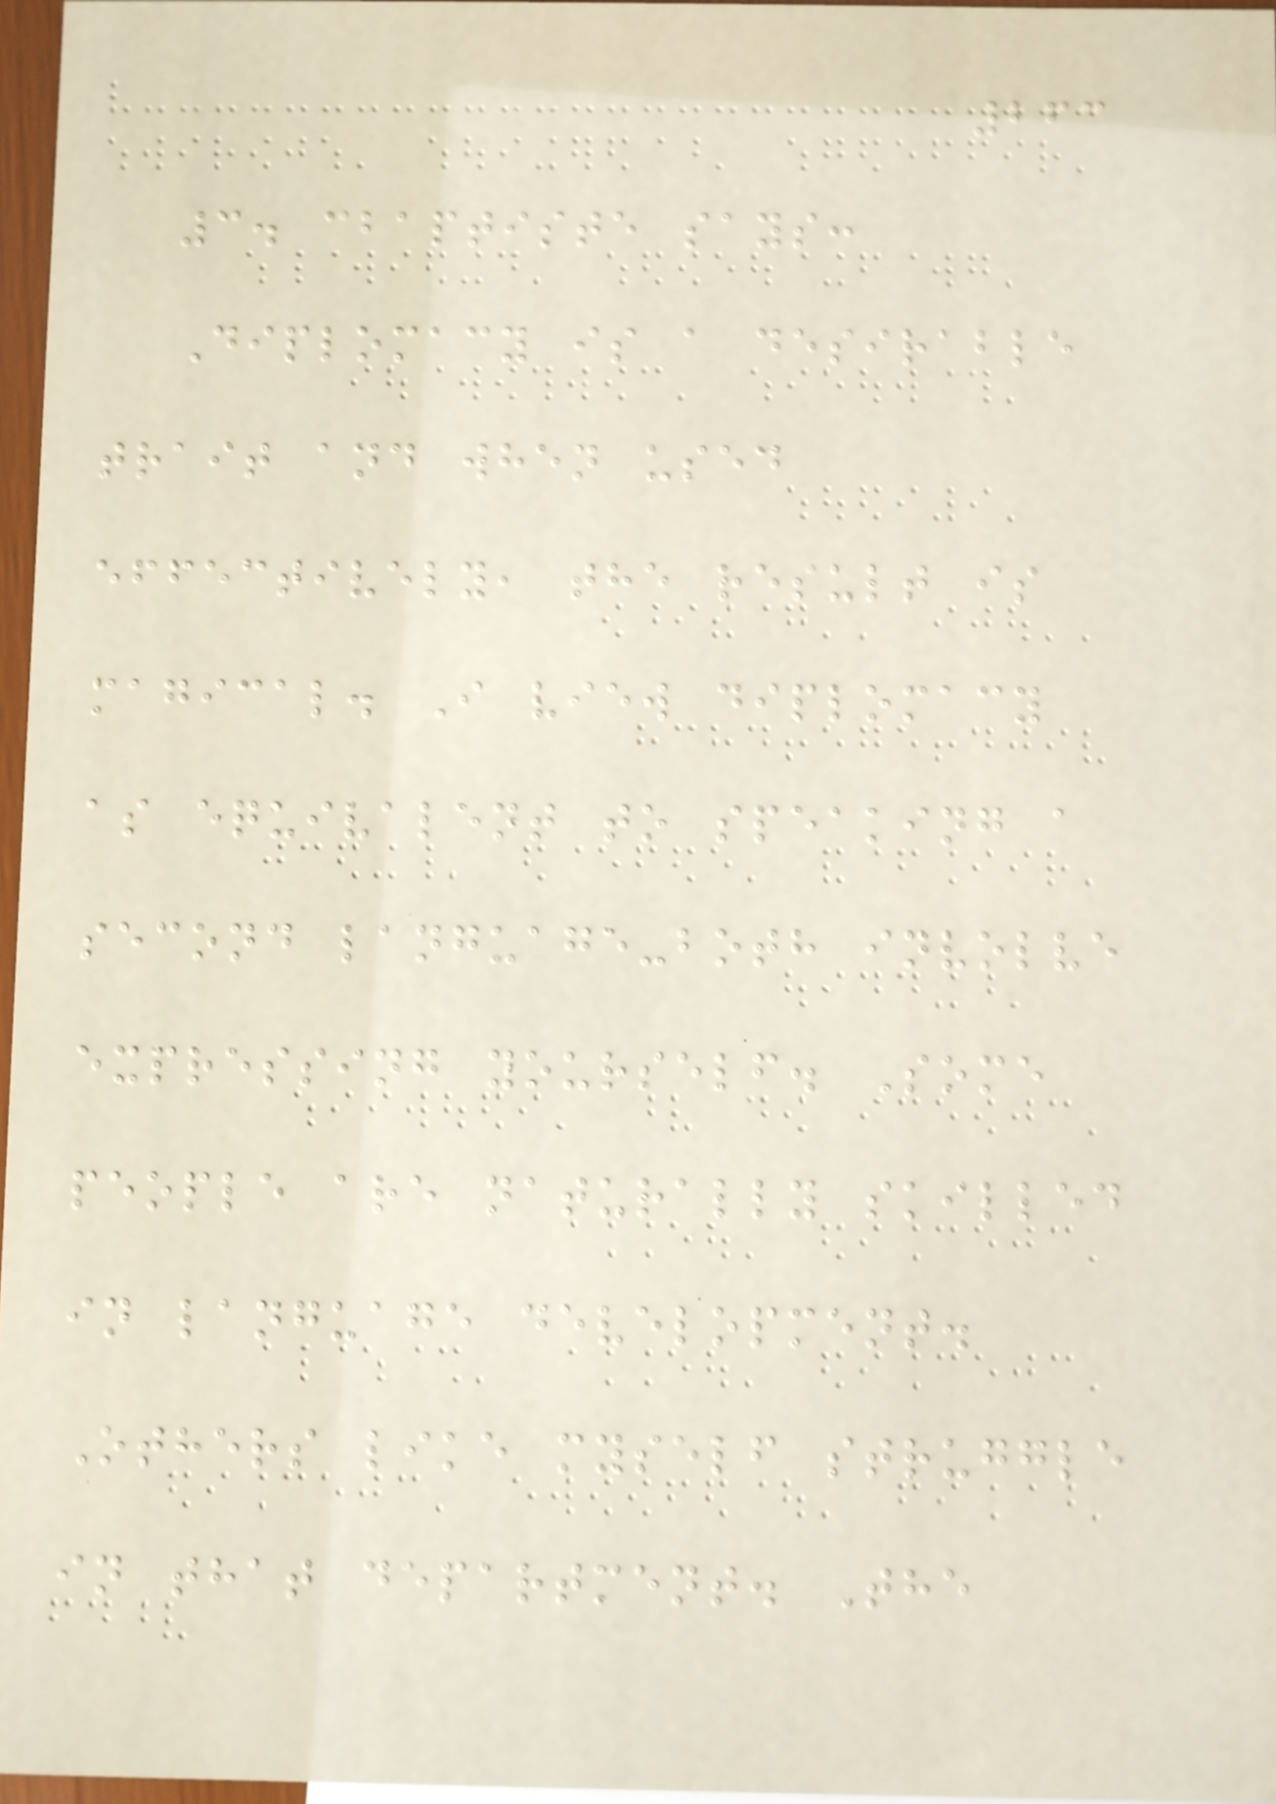263
3. cbaptiste says:
Diplomacy is a desirable
trait and when used
effectively, the result is
magical. I view diplomacy
as equivalent to speaking a
second language-both involve
expressing yourself. Some
people are naturally skilled
in language development.
Others like myself struggle
in that department. The
